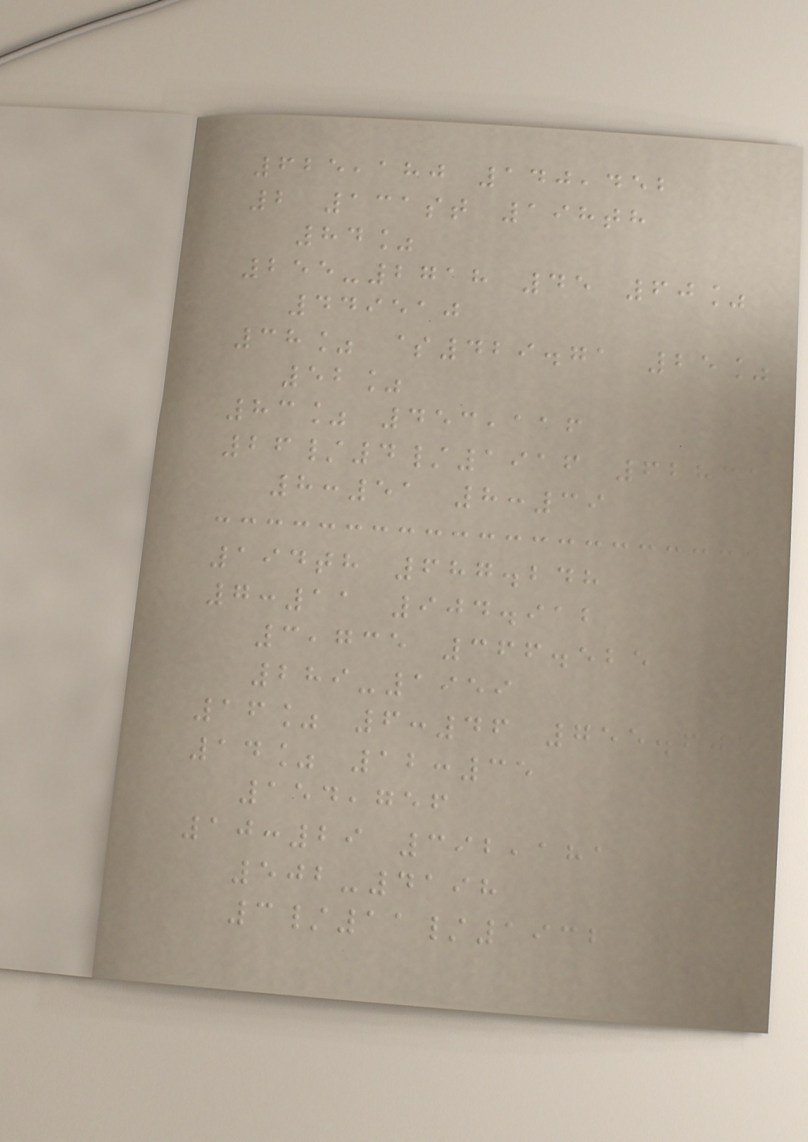625,180 140,452
2 131st 198th
84%
255-2718 45 60%
449510
38% $429.71 25%
52%
83% 453,116
26/4/1916 62831
8:51 8:39
194th 687.248
7:11 904.912
3,735 366.525
289-1959
16% 6:46 755.605
14% 12:35
154,756
10:29 392,181
502-4198
3/11/1932
